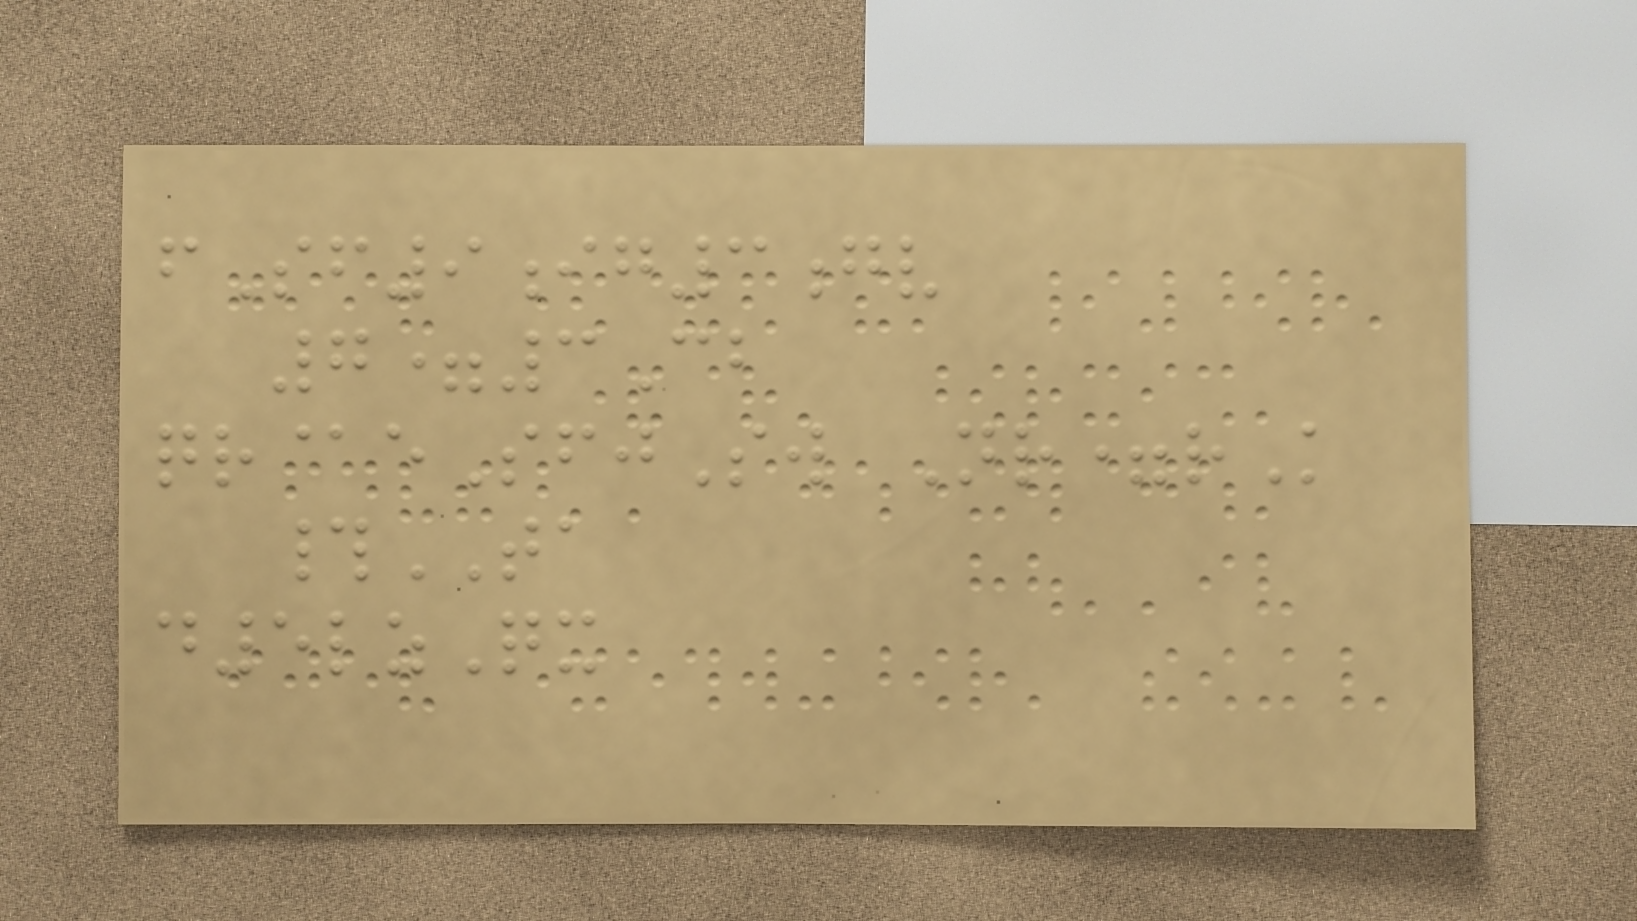fSf9ig3gv
7=3Cb
qr@eSfjSw Nr=rK
#TA
d5lzQx
